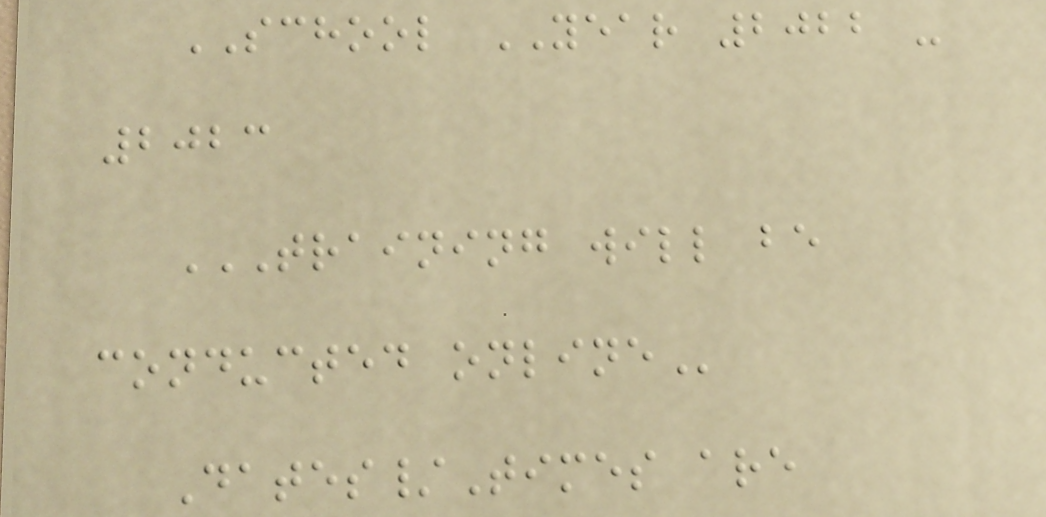SCHOOL YEAR 2022 -
2023
TRAINING WILL BE
CONDUCTED ONLINE
Dates/Times are
